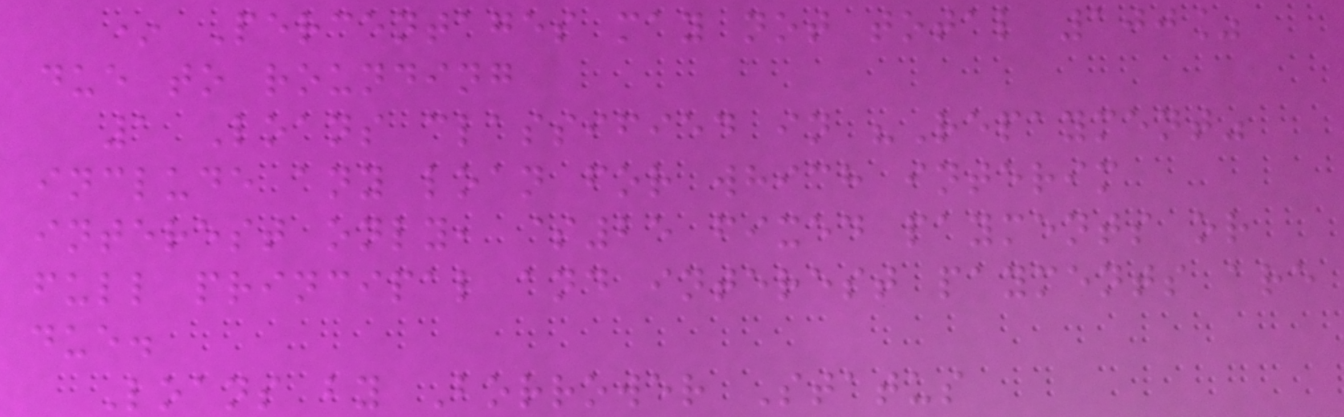* Percentages may not total 100%
due to rounding
1 Loans classified in "Repayment"
include any loan for which interim
interest only, $25 fixed payments or
full principal and interest payments are
due.
Loans by Borrower Status
